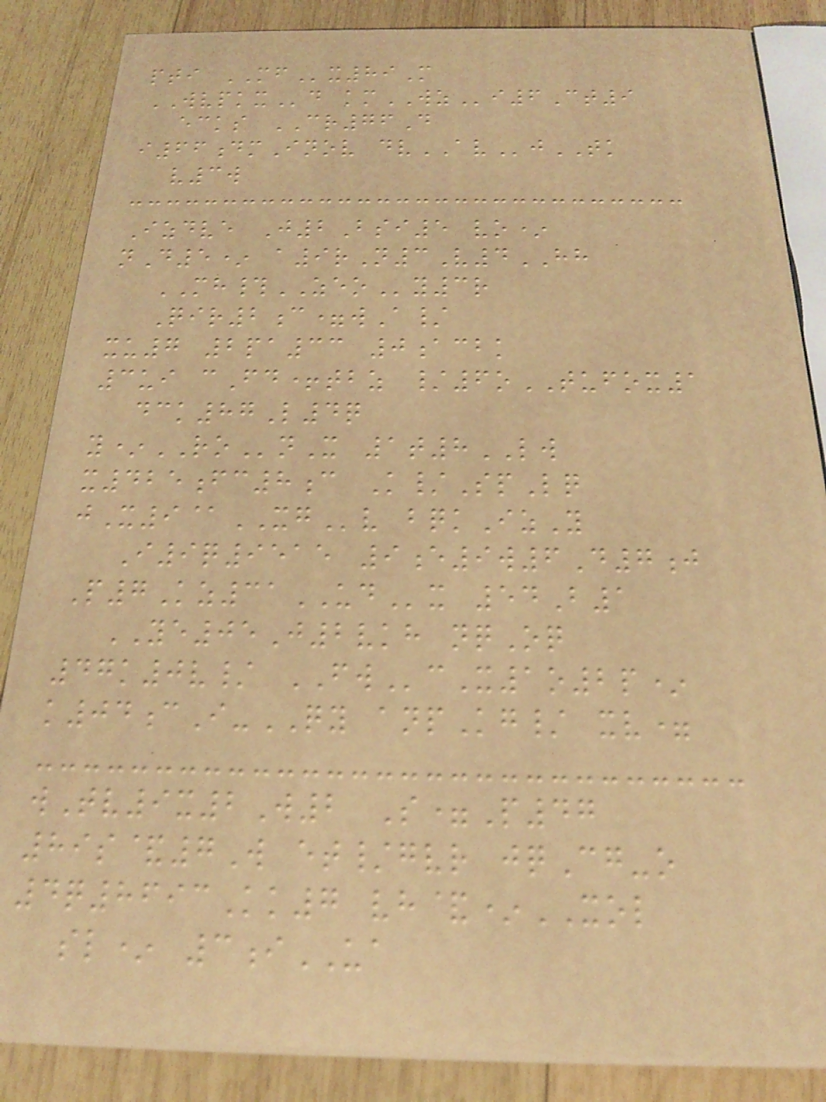pti MFx89M
WVPKXd kmWZi6Ct9
ecks CR76D
i66dmInov dvAVjTK
v3w
Izdve J2Bsi5 vo*
nD5* a9rN3V4HH
MH#ZEOy3r
Qir2c=wA/
xu7 2pa33 0acbk
3ui cFd+tbz /6oTUFOX1
dck87L4q
y*ROnX 1t8LW
x425fc8c K/SpLq
jX9@XGv bqkIzY
I9q9515 9e9w6D7j
P7Kz31UDx 54B1
YE05J2vkh nqOq
47k0v/ FWcX1o2p*
k04cI-QY anpKg/ xv=
wTv9x2W2 S=P47
89s&7W et/gvr jqCg-o
4q8693Kk7 vh&*XOL
sl* 3iUA
